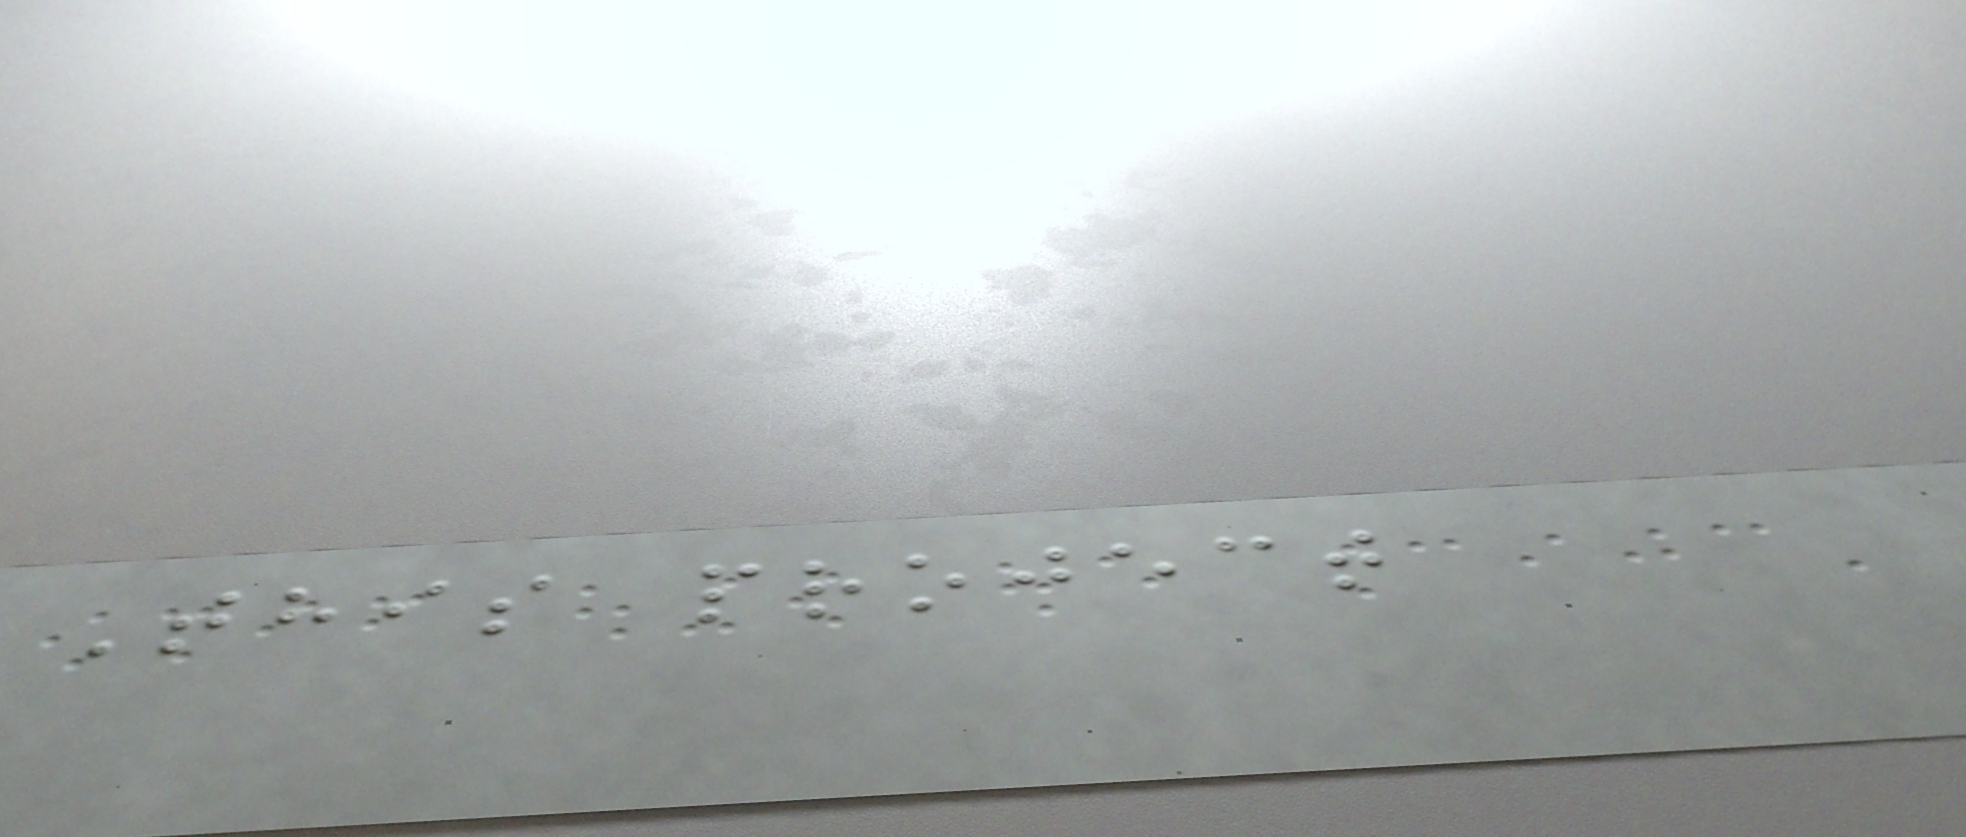This project
